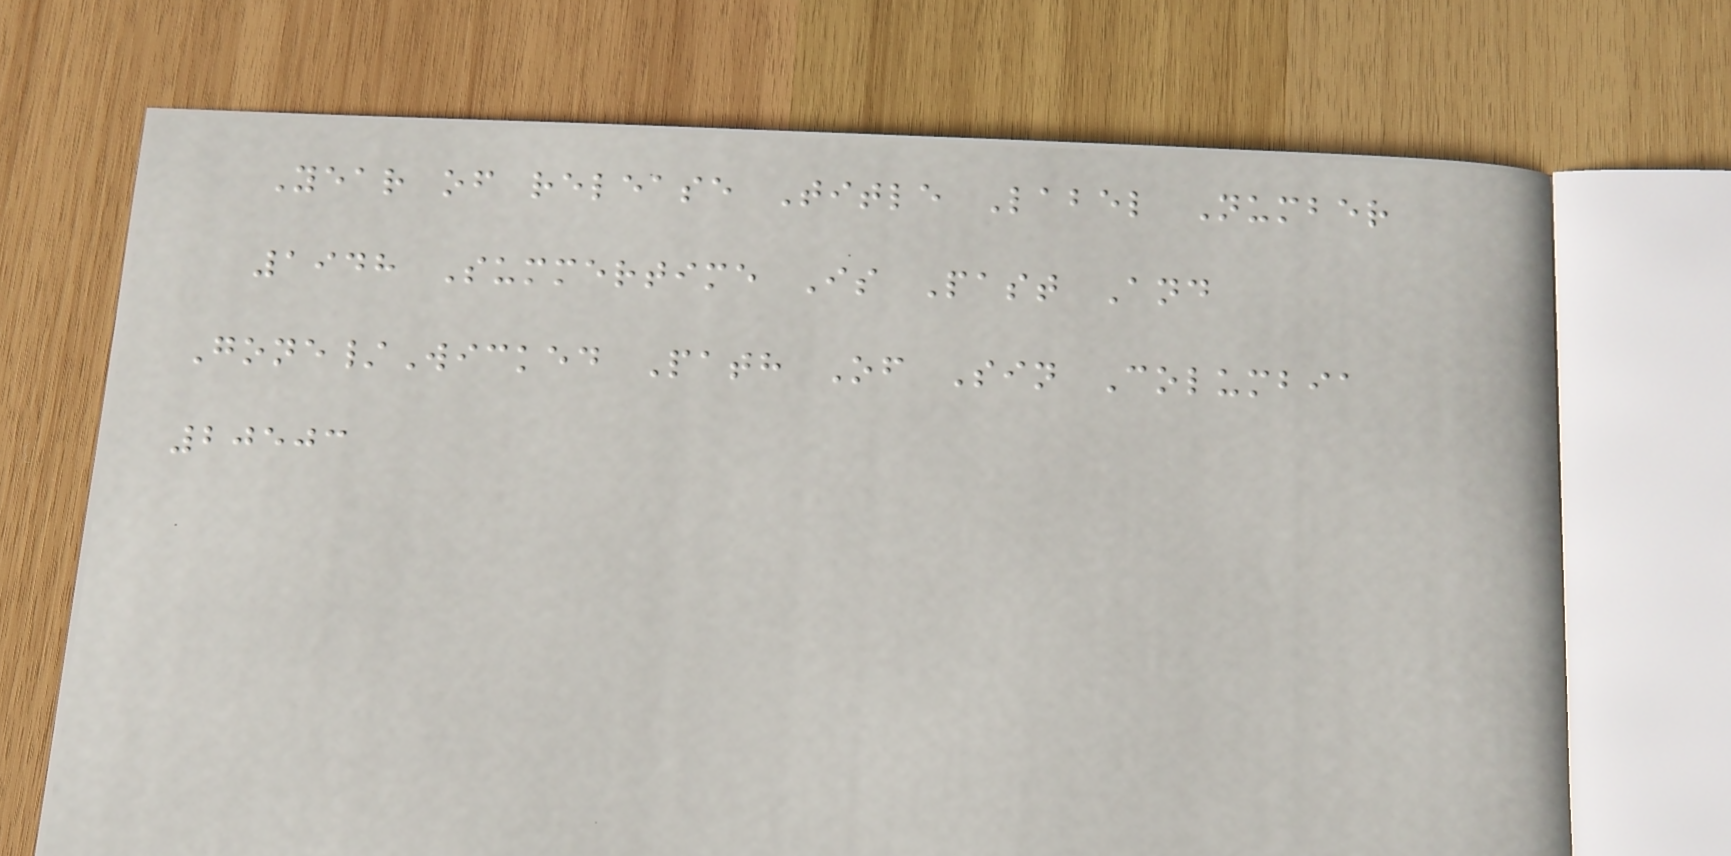Year of release Title Label Number
1948 Summertime Is Past And
Gone/Wicked Path Of Sin Columbia
20503
